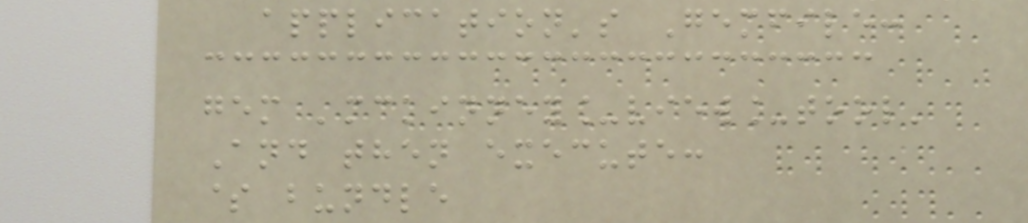application's Gemfile:
gem 'mckinney_view_tool'
And then execute:
$ bundle
